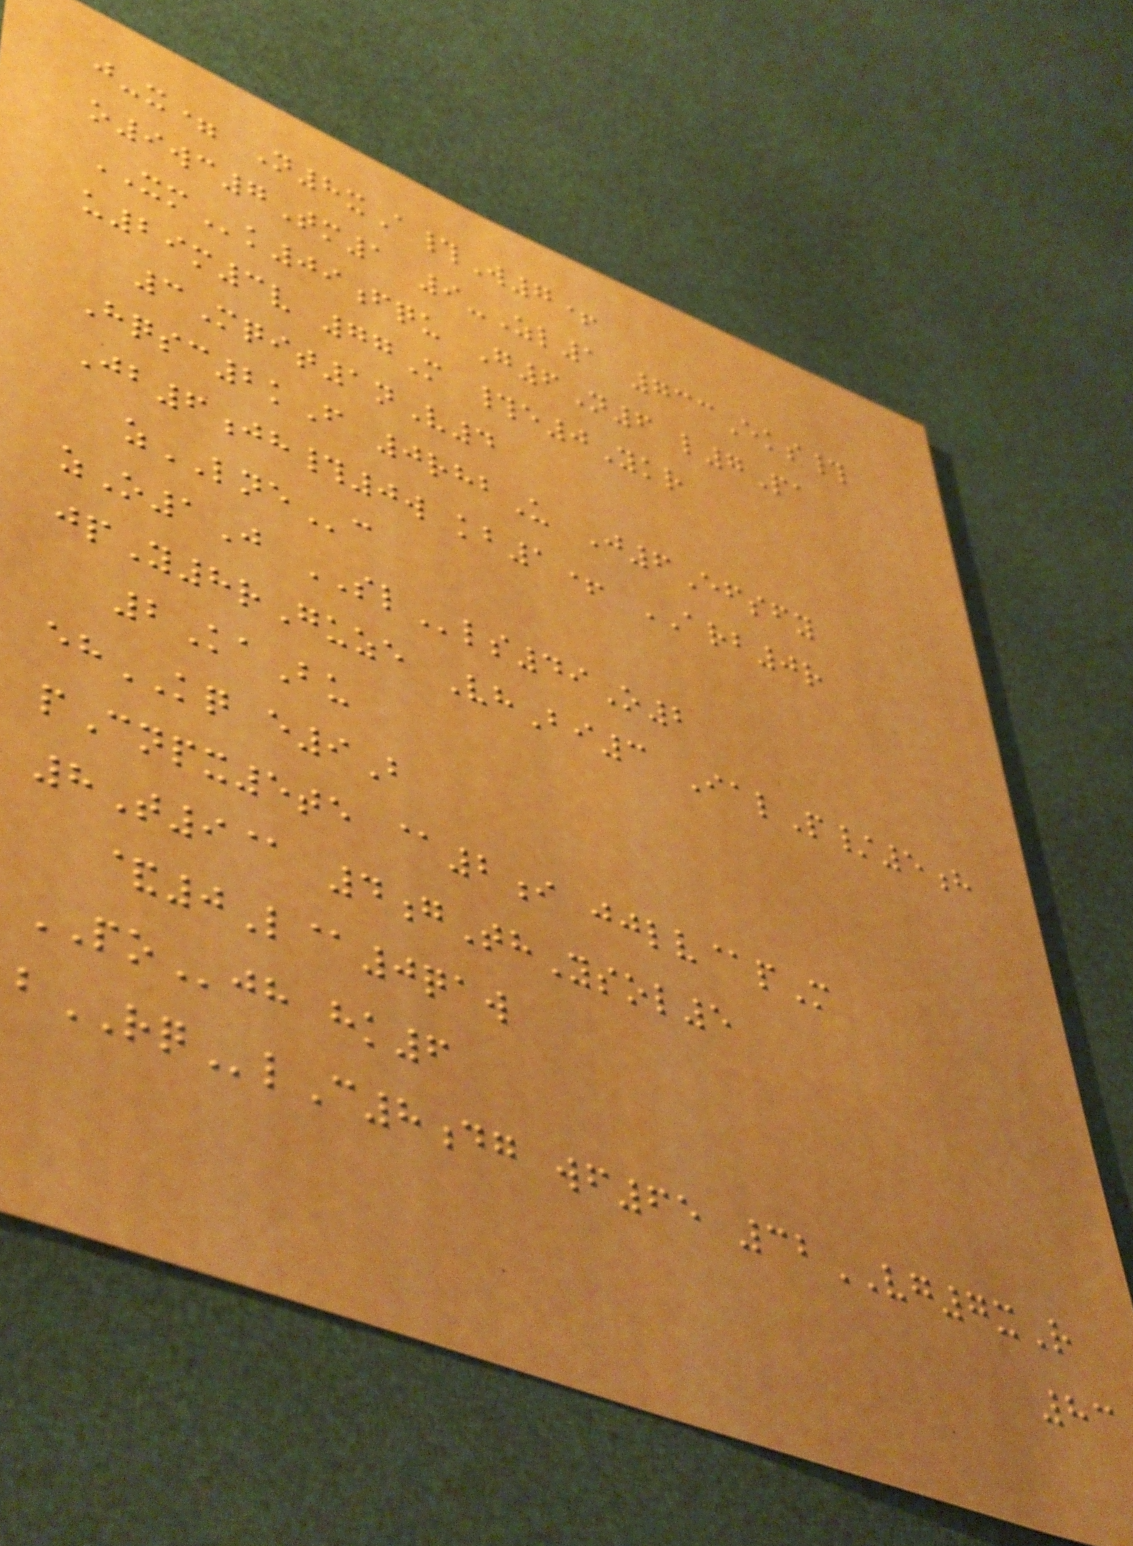j-x= N8xA#W7+
o9wc7Tm1 9-Zl1 733Eks#
XMk09fqu G6N6 l7Pa
u29m3v 77M #e0Ykr
3Mqit1nV4
Hqsc2kF 0rhbU J6Efsfy
Jb6jh#0w kb1+ ARB0r
zLNEc
zO1J SLls49O2
jpY8rGuze VhBi3 IalP/5h
2KaBu
ehKQ e9B
pCnpx5te @2i jjlv@pM
8T9@ 4gThYsol5
&0L@0qaw
POjh hk6
bRQlC8dg wf65 32VG7xR
83
